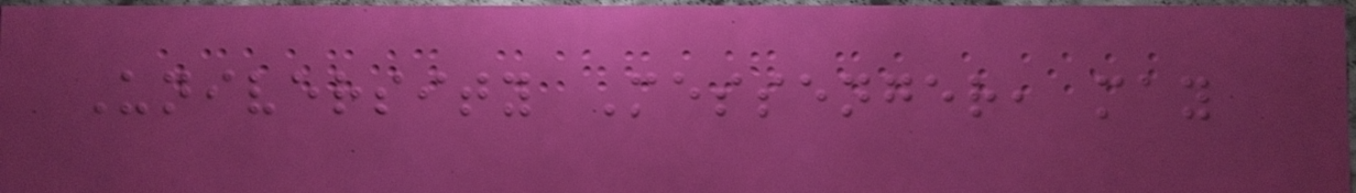University Messenger, may
